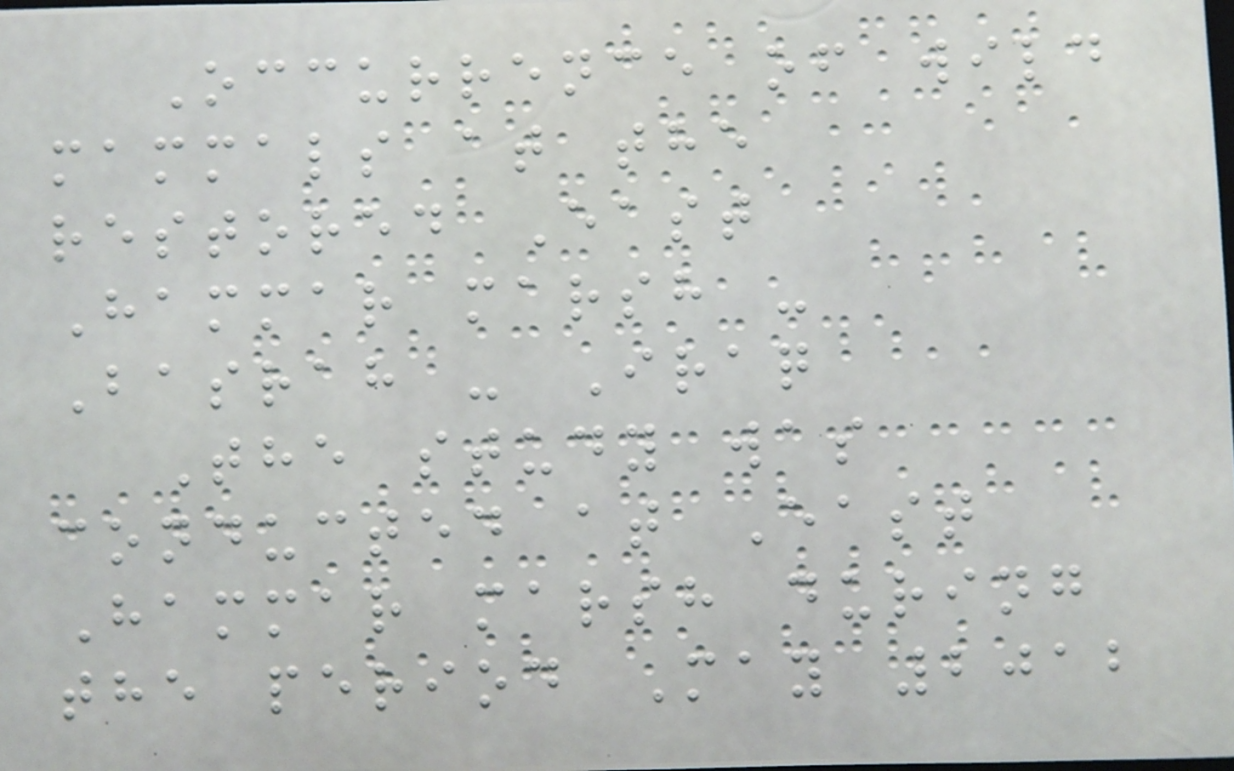Occurrence of wild
mammals at the
restored East
Hammar marsh -
Basrah - Iraq
The study was
conducted at East
Hammar marsh during
the period May 2012
